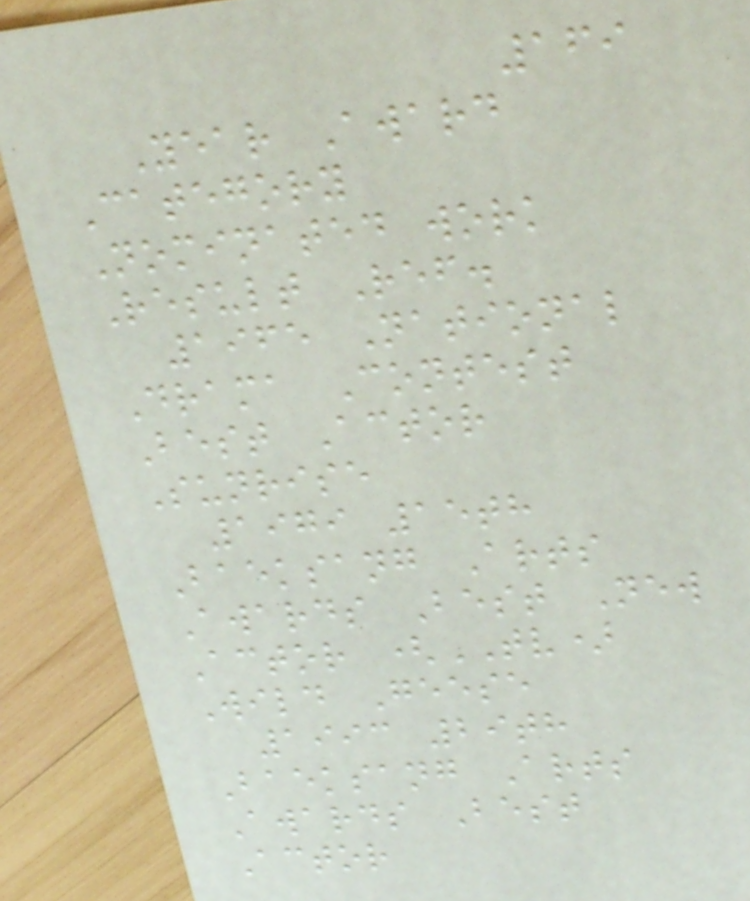169
Year Award
Category
Nominated work
Result Ref.
1965 National
Drama Contest
Best Actor
Sunrise
1979 15th
Baeksang Arts
Awards Best New
Actor (TV)
Wild Geese
1993 29th
Baeksang Arts
Awards Best
Actor
